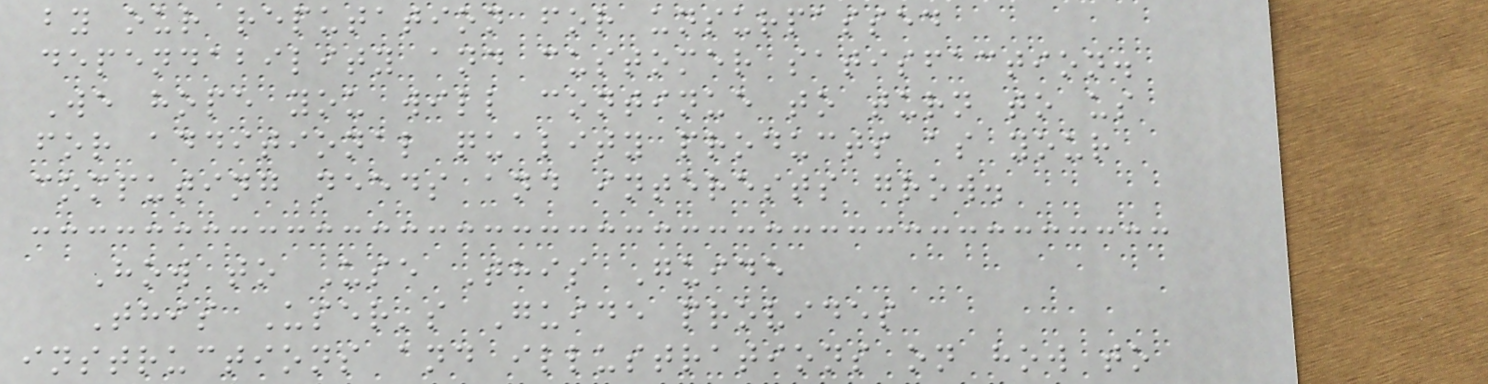by our reputation for unsurpassed
dependability and customer satisfaction.
We hope you will continue to turn to us
for additional quality products as your
computing needs and interests grow.
How to Use This Guide
This User's Guide provides
instructions and illustrations on how to
